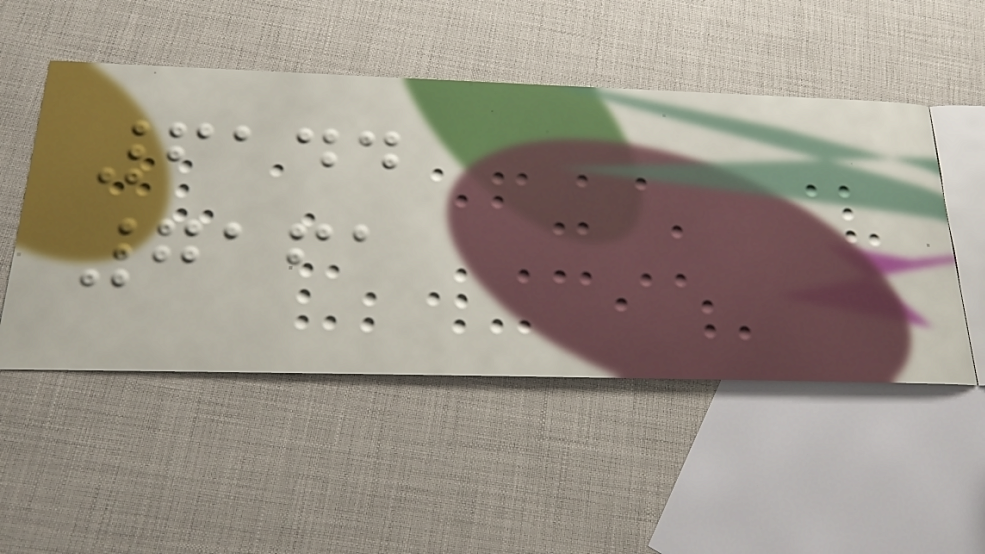6144
7161
